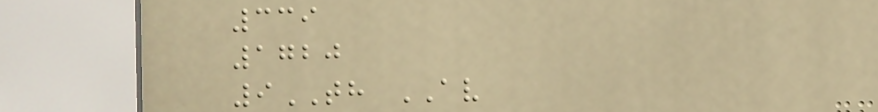339
1720
9TH AV
